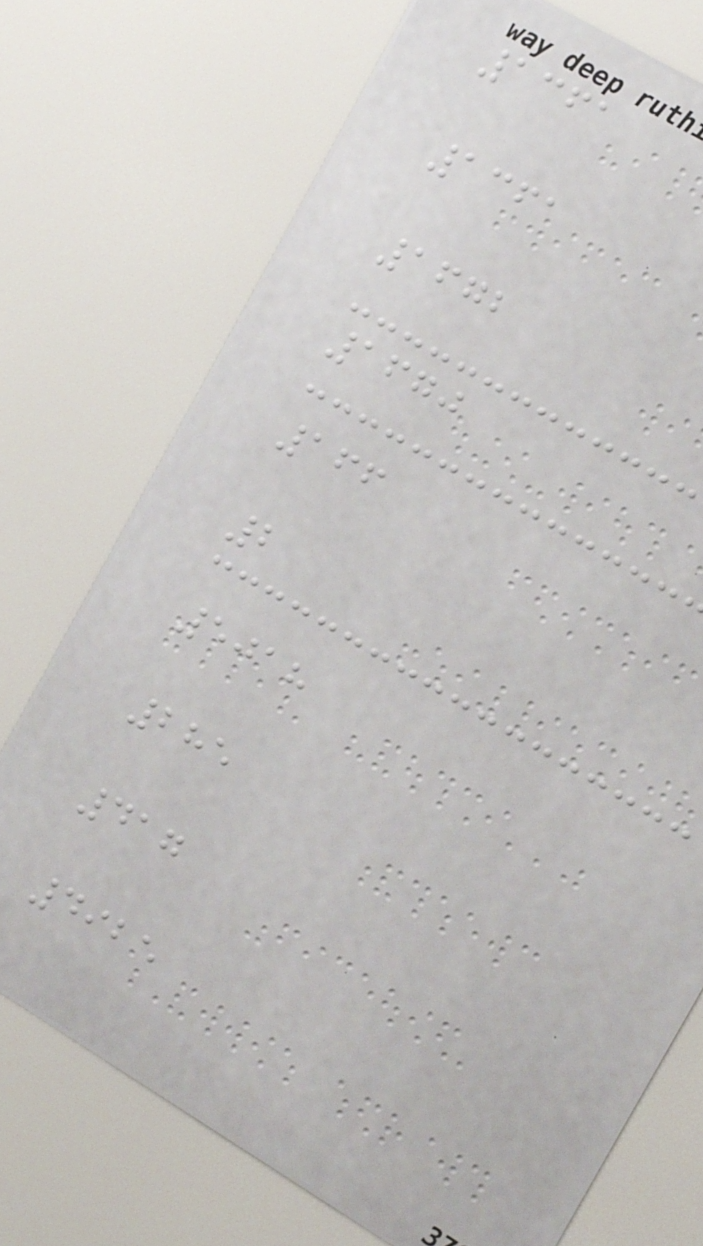1361
1361
1672
1670
166
2
5018
285
417
4925
